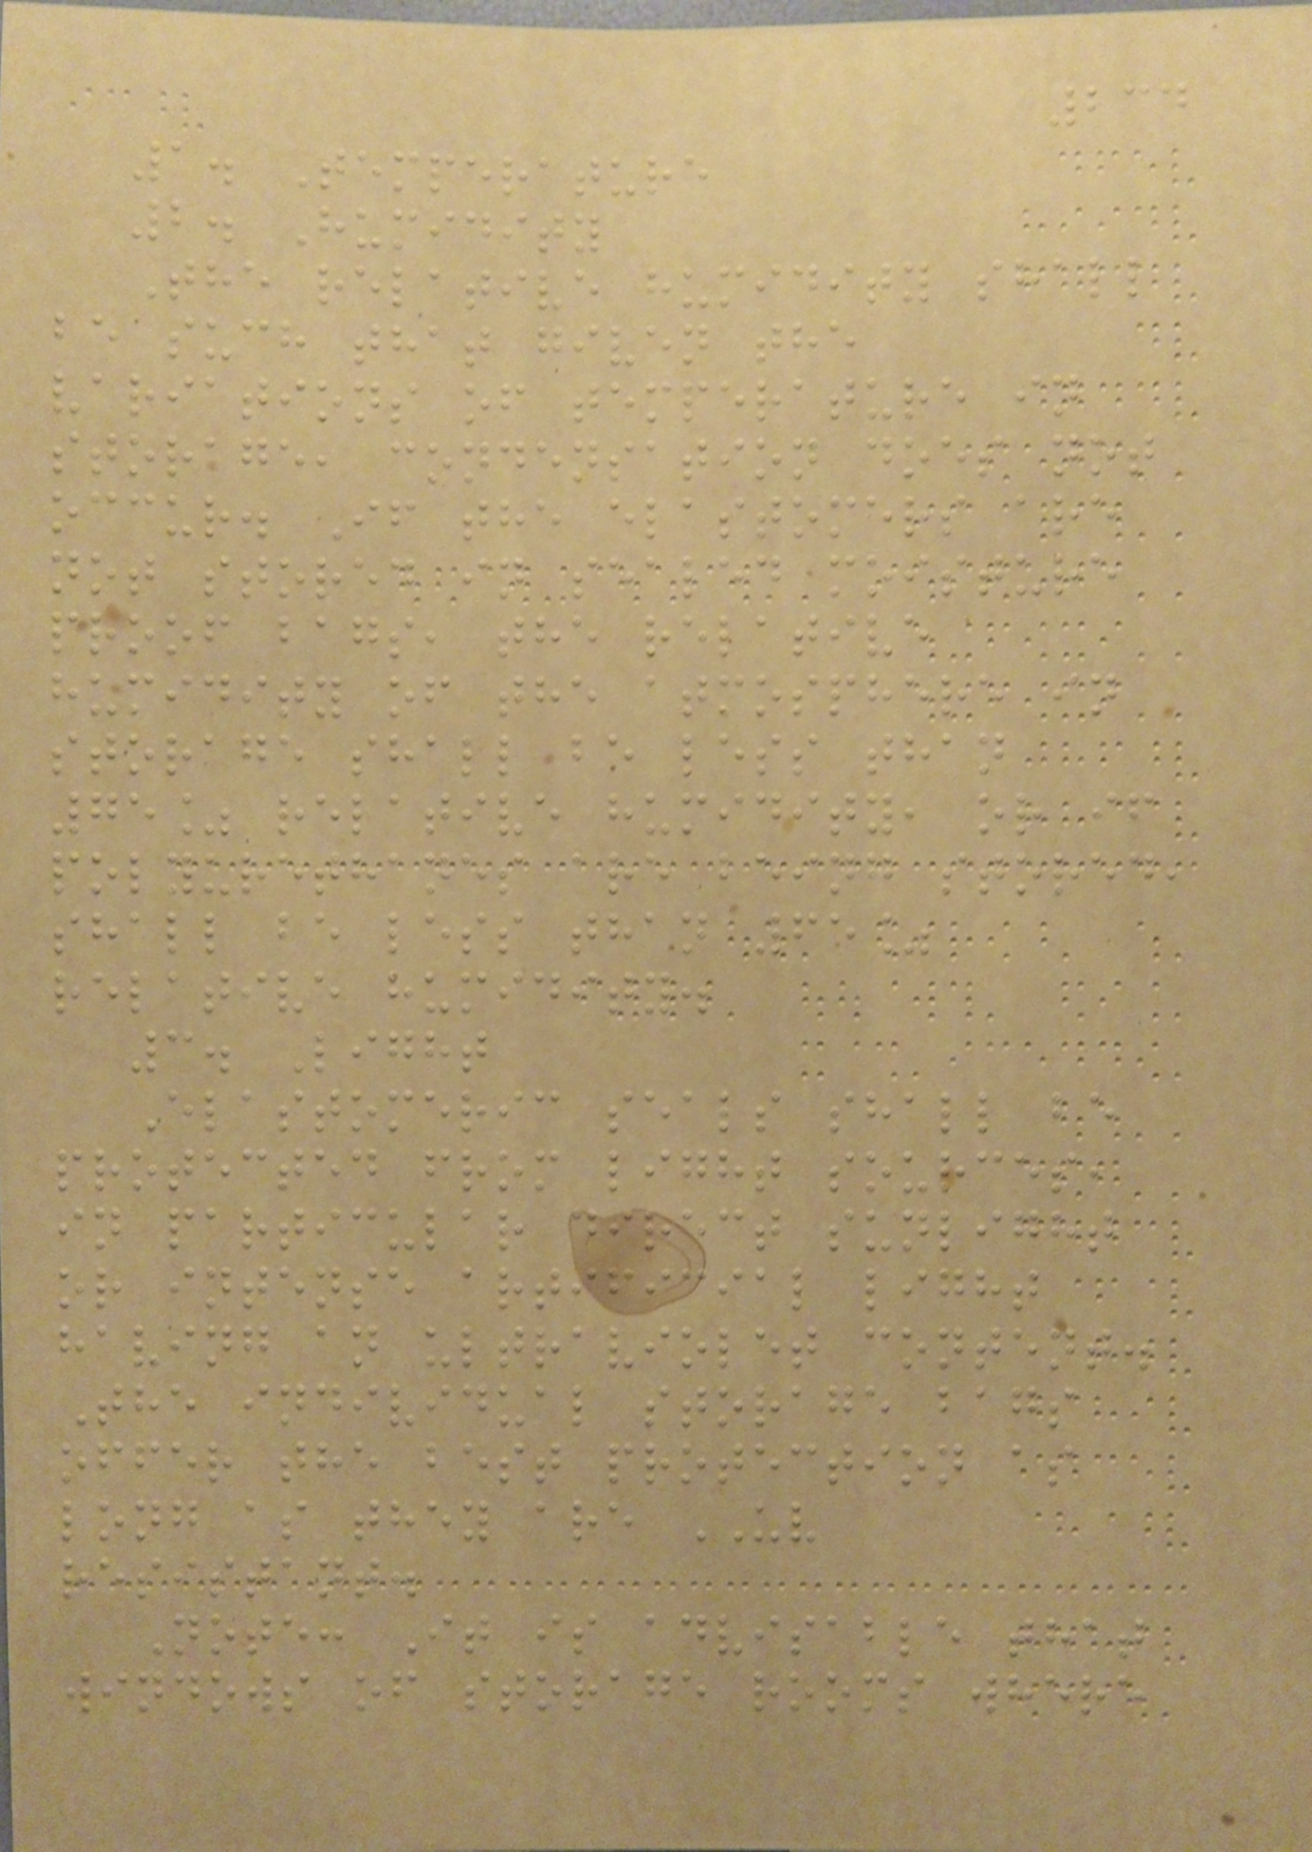234
1. Temperature
2. Humidity
The relative humidity shall
be such that given the
variations of temperature in
storage, condensation does not
occur. If the elastomers are
not stored in sealed moisture
proof bags, the relative
humidity of the atmosphere in
storage shall be less than
75% relative humidity, or if
polyurethanes are being stored,
shall be less than 65%
relative humidity.
3. Light
Elastomeric seals shall be
protected from light sources,
in particular direct sunlight
or intense artificial light
having an ultraviolet content.
The individual storage bags
offer the best protection as
long as they are UV
resistant.
Note: It is advisable that
windows of storage rooms where
